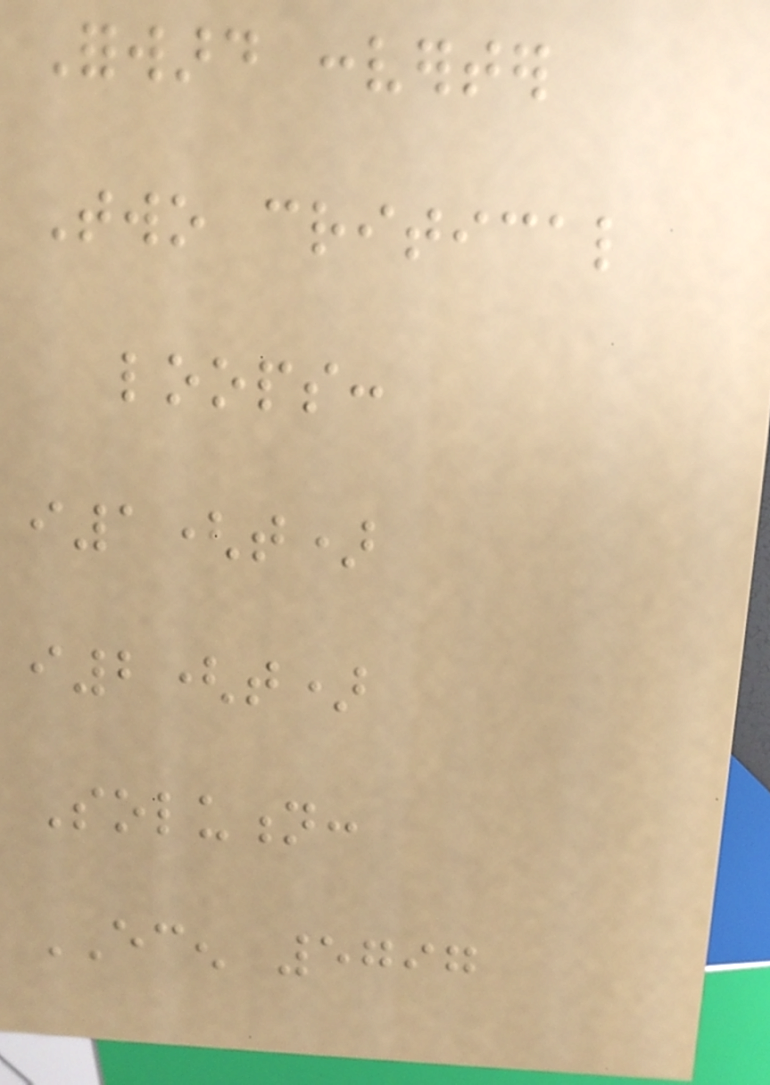Forward converter
Two critical
loops:
i1(t)
i2(t)
Solution:
ECEN 5797
